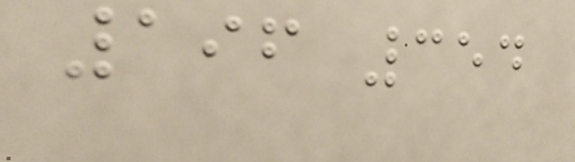196 354
